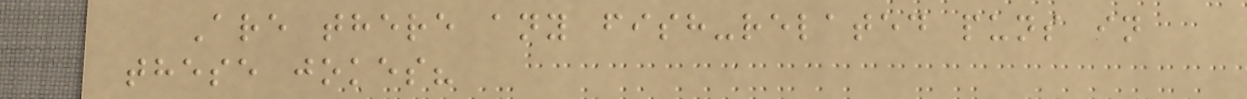Are there any fish-related puns in
these jokes?
